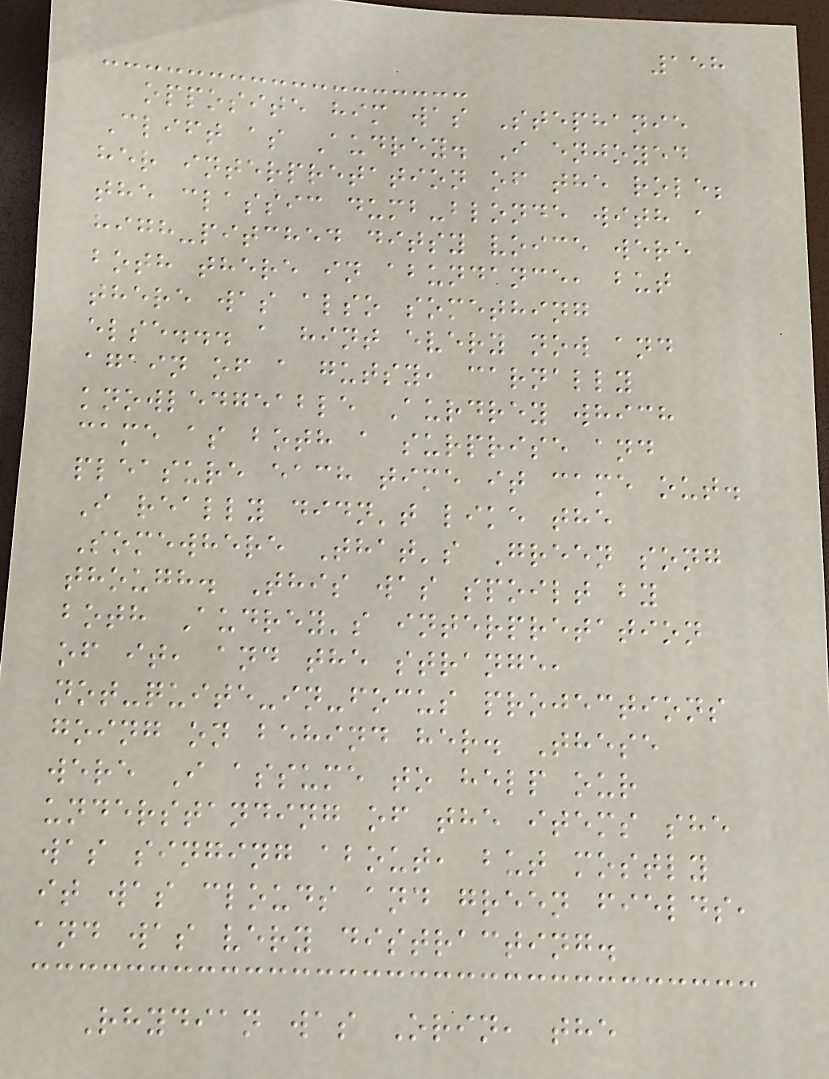158
opposite him was Stephanie
Clift as Audrey. I enjoyed
her interpretation of the role;
the classic dumb-blonde with a
high-pitched ditsy voice were
both there in abundance, but
there was also something
else... a hint every now and
again of a gutsy, carnally
knowledgeable Aurdrey which
came as both a surprise and
pleasure each time it came out.
I really didn't like the
Somewhere That's Green song
though. This was spoilt by
both Audrey's interpretation
of it, and the strange,
not-quite-in-focus projections
going on behind her. These
were I assume to help our
understanding of the items she
was singing about, but mostly
it was clouds and green fields,
and was very distracting.
Rhydian was Orin, the
